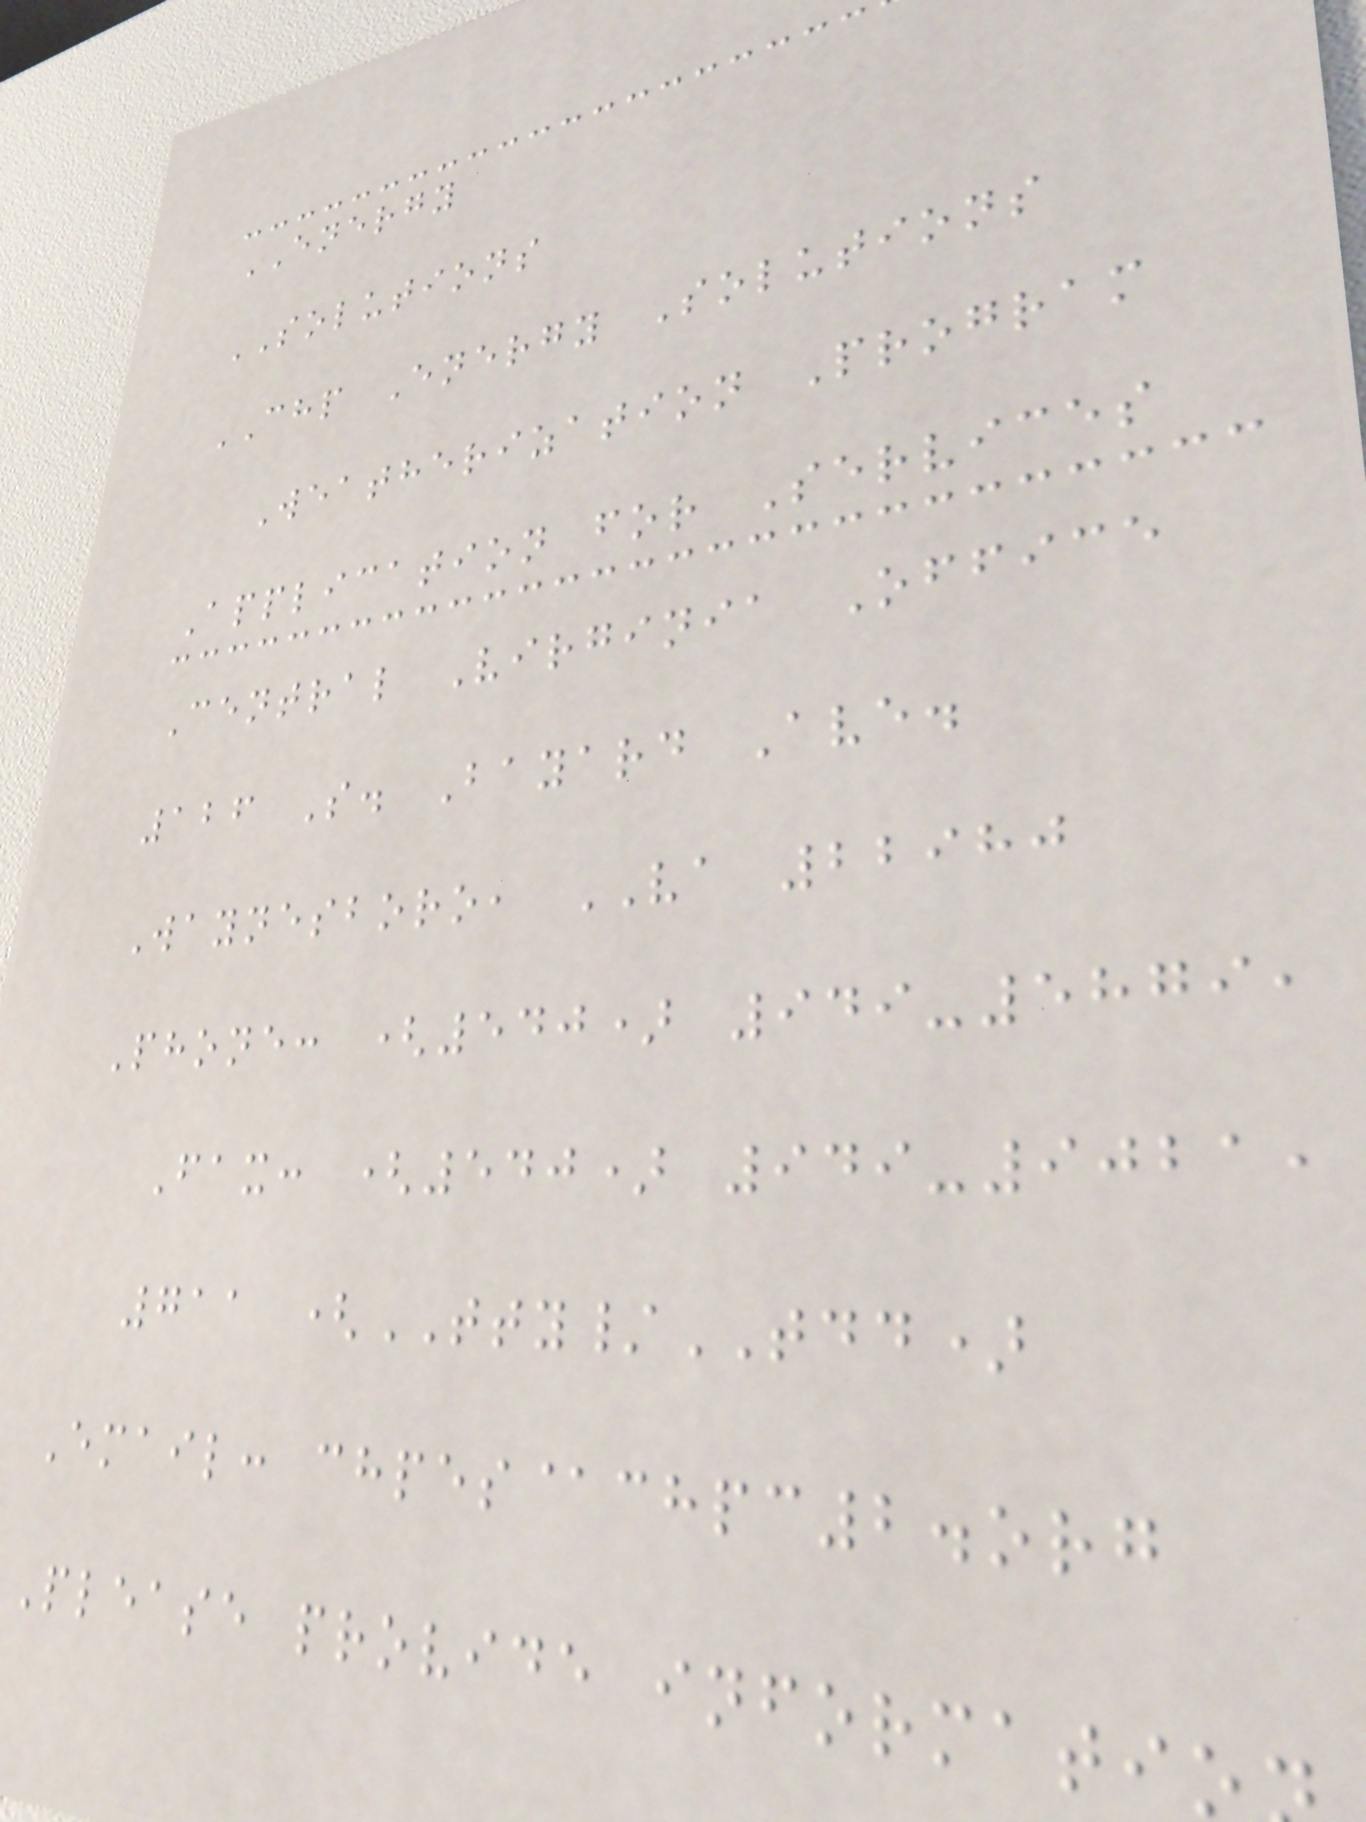ENERGY
SOLUTIONS
CHP Energy Solutions
Weatherization Program
Application for Services
Central Virginia Office
126 S. Bayard Ave.
Waynesboro, VA 22980
Phone: (540) 949-5879,
Fax: (540) 949-9021,
711 (TTY/TDD)
Email: chpes@chpc2.org
Please provide informati
